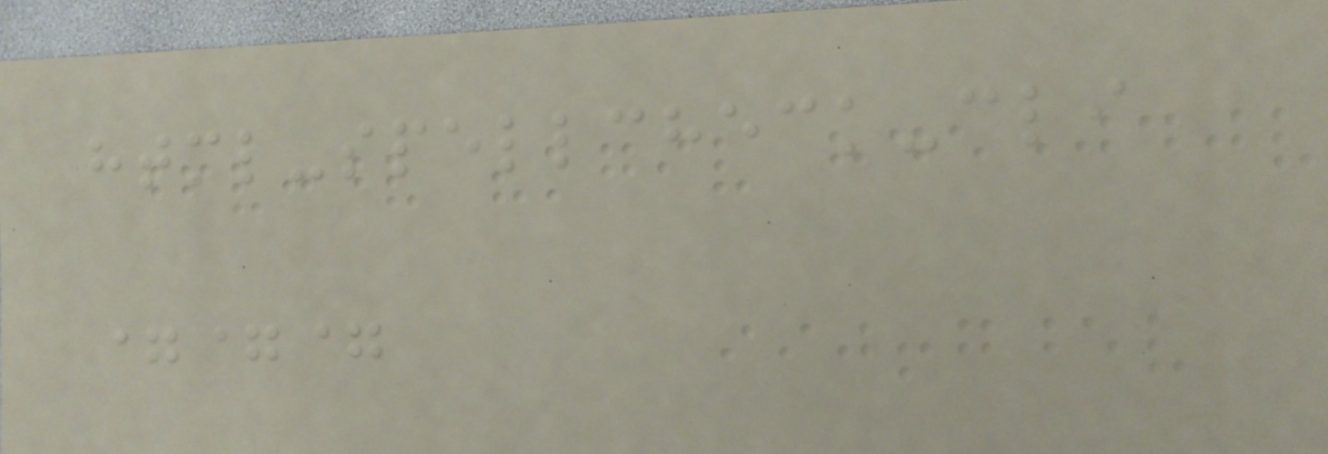html-spellcheck-cli
===
